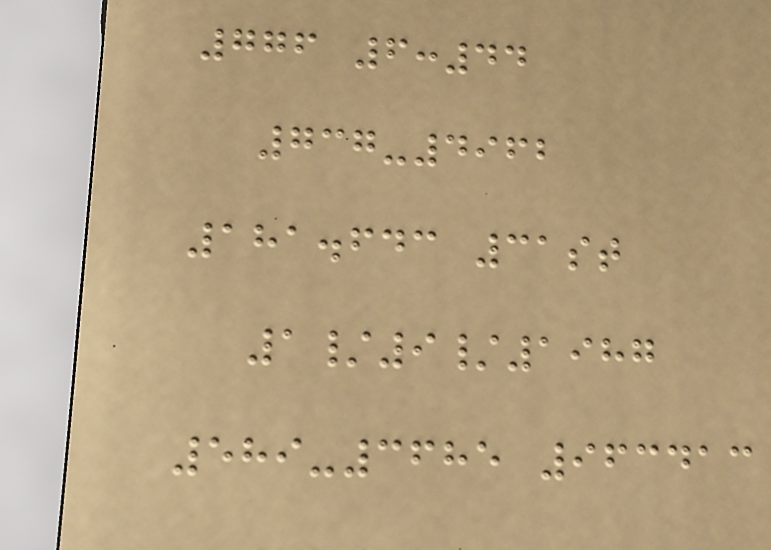776 6:44
737-4962
181.643 31st
1/9/1987
589-3685 963413
